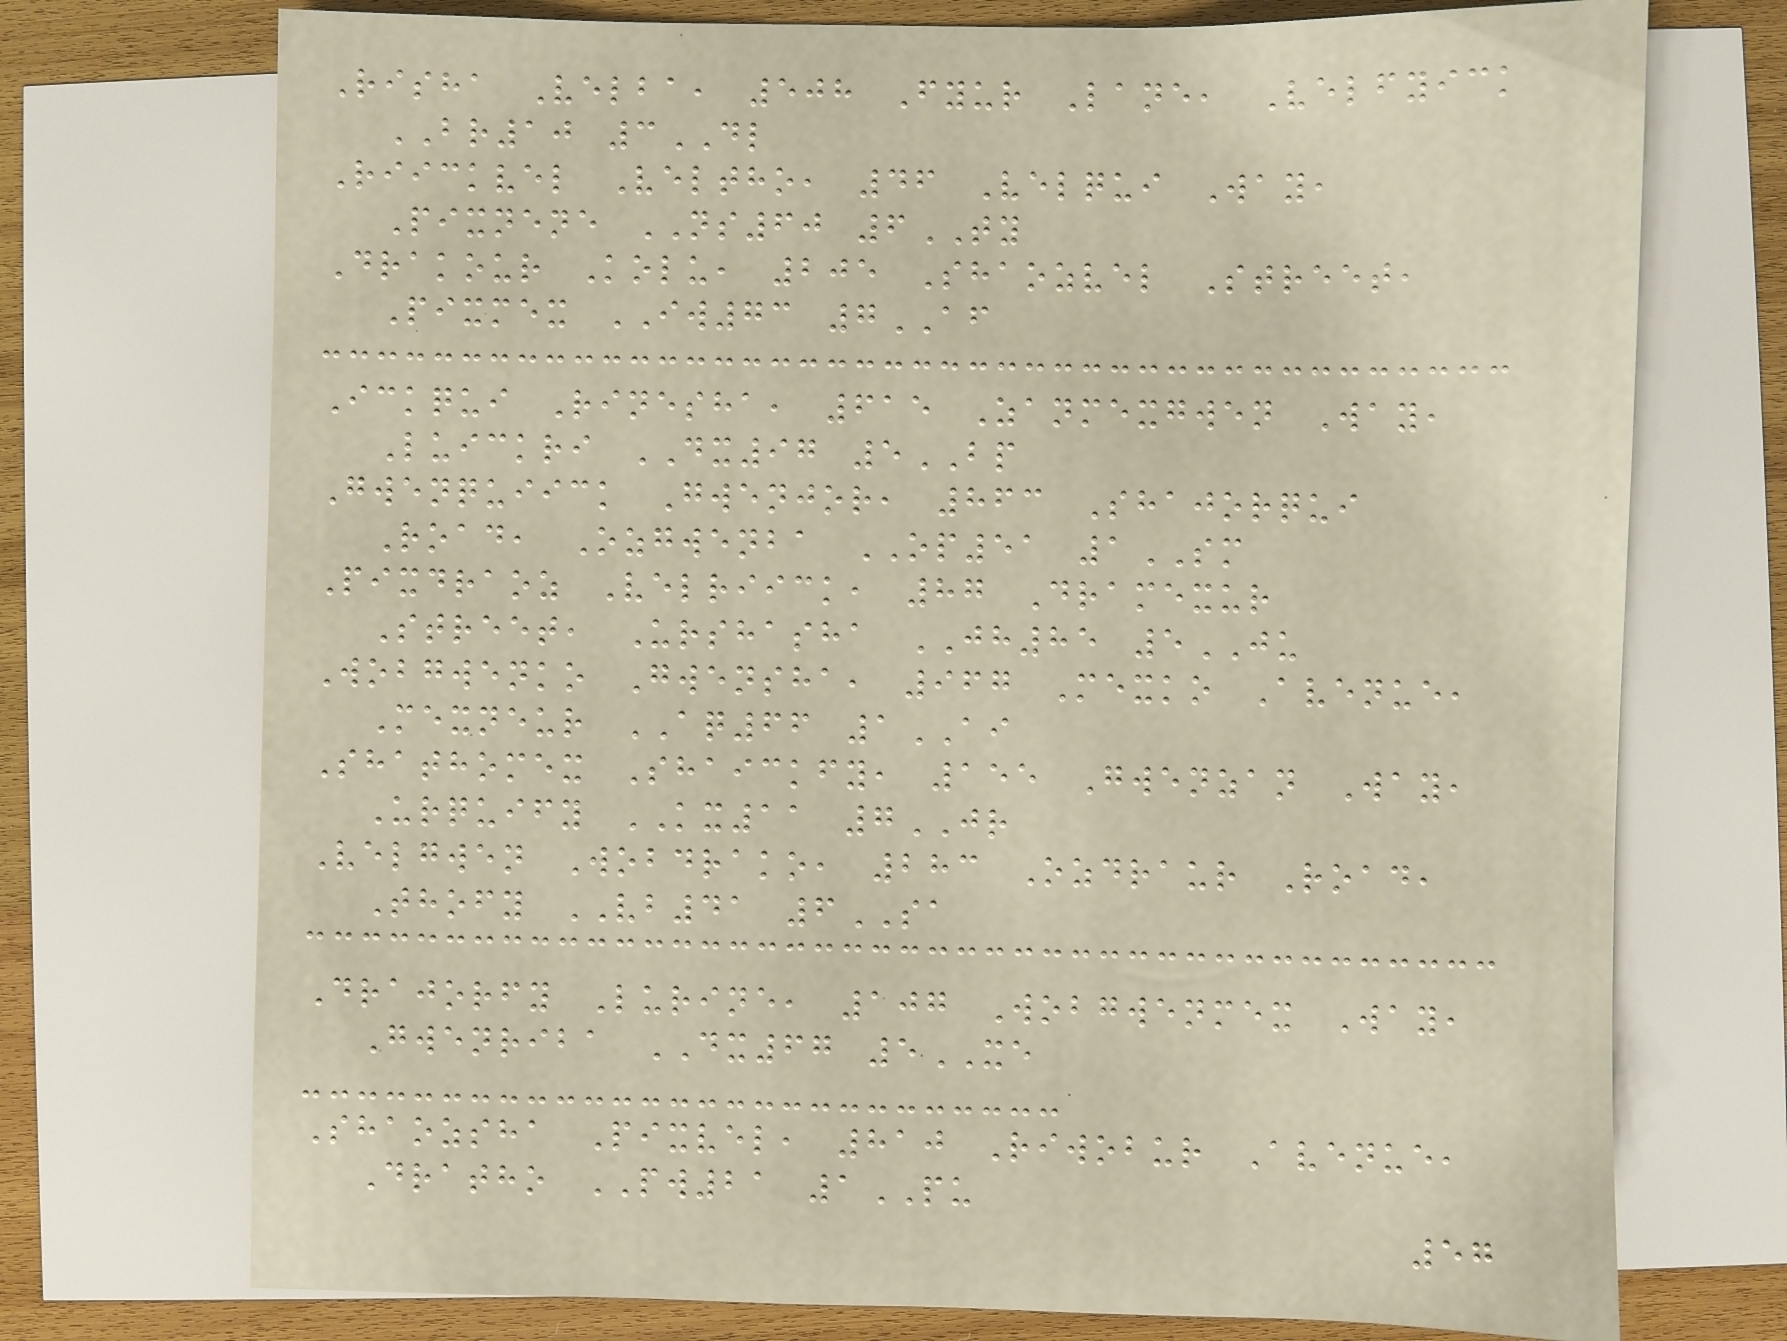Risha Velba, 508 Fyur Lane, Velfyick
BR10 3DL
Riickvel Veltho, 46 Velqui Way,
Pixnene NS60 6TY
Drakour Kolu, 205 Shaozvel Street,
Pixmex IW73 7AF
Ickqui Rinesha, 615 Zanmexgwen Way,
Luickri DX97 5BP
Gwenquiick Gwenjor, 863 Shajorqui
Road, Ozgwenba OP51 1SM
Pixdraoz Velriick, 87 Dramexur
Street, Urshasha JH85 5JU
Wobgwenko Gwensha, 967 Mexko Avenue,
Mexneur AQ66 1AI
Shathomex Shaickfy, 155 Gwenzan Way,
Urquify KX11 7JR
Velgwen Wobdrako, 283 Ozdraur Road,
Thofy VB41 6SA
Drajorfy Lurine, 107 Wobgwenmex Way,
Gwenriba DX67 5XE
Shaozsha Pixvel, 810 Riwobur Avenue,
Dratho PW21 1PU
57
